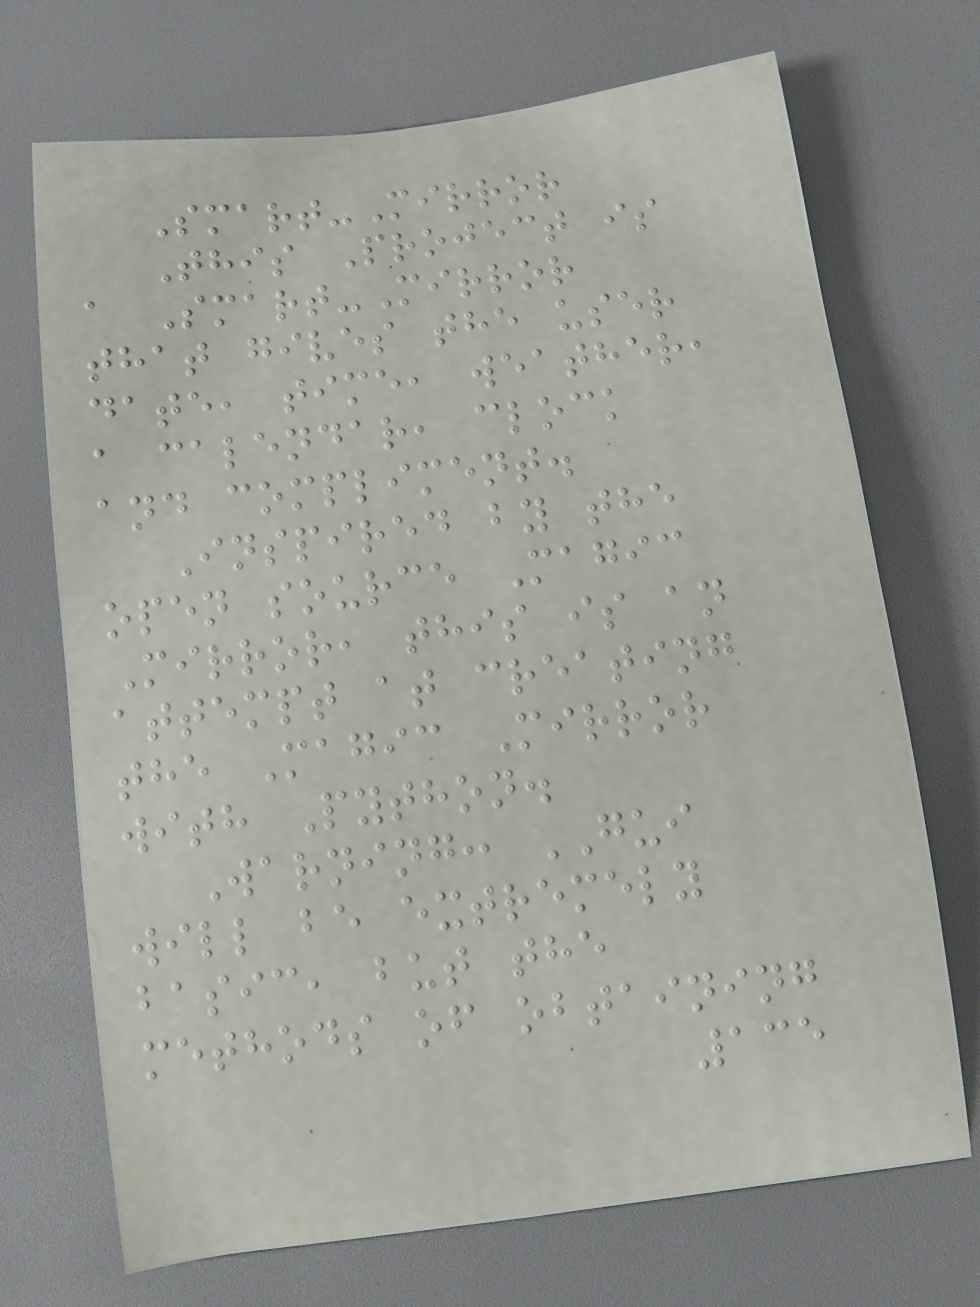Smart-Mirror
This Project is
a Smart-Mirror
that gives the user
date, time, weather,
a calendar, clock
and compliment.
Inspired by the
open source Magic
Mirror, this is an
attempt at creating
the Magic Mirror
with Python.
Warning: GUI
will be extremely
basic, but the
methods of obtaining
135
